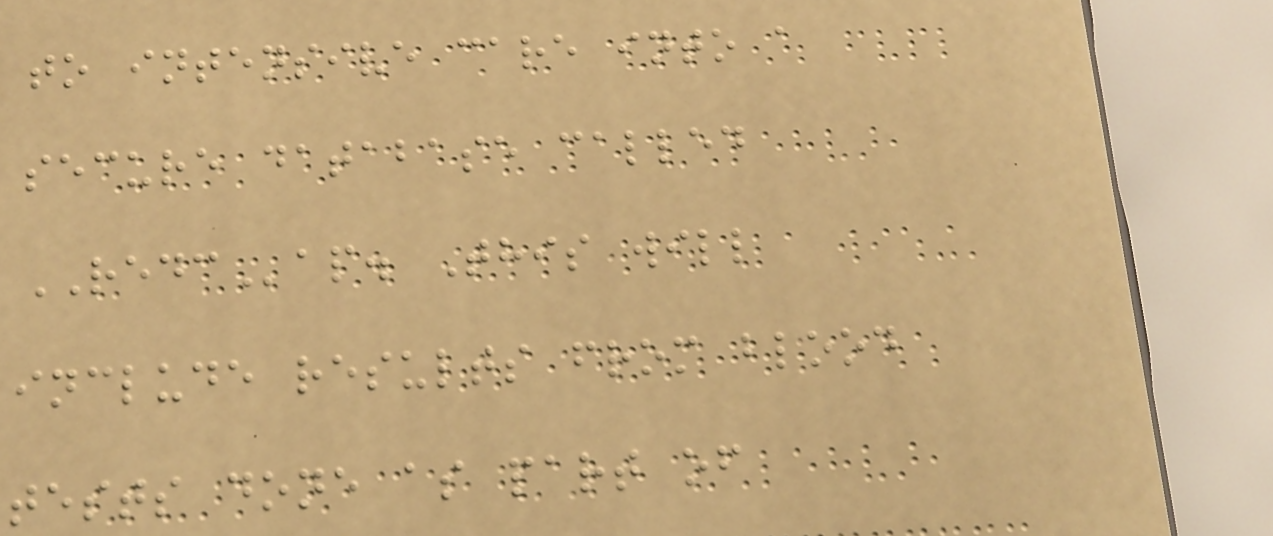to intensive care into a
secure database called
REDCap. This will
include results from blood
tests done as part of
